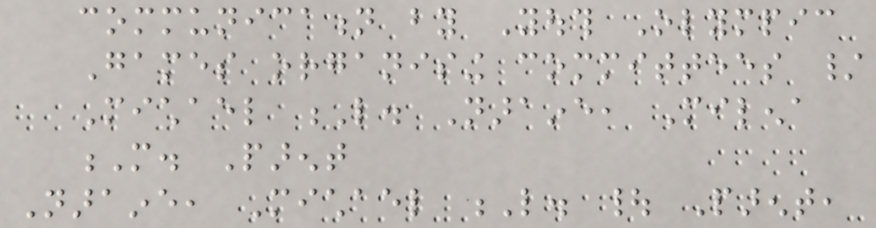communication by Youth Olympic
Games organising committees /
Michael L. Naraine, Milena
M. Parent
Naraine, Michael L. | Parent,
